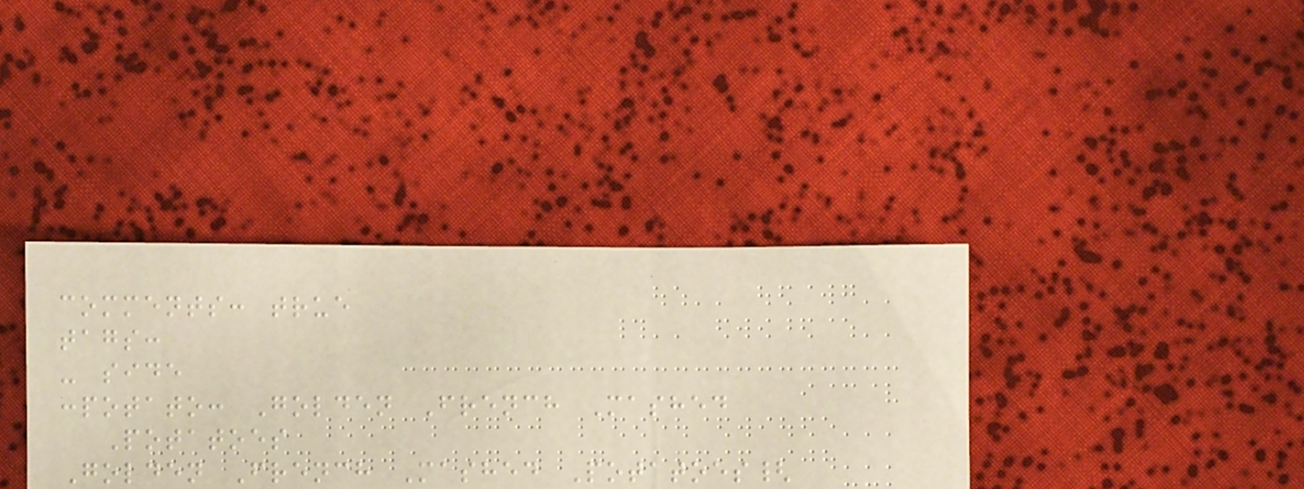comments: true
tags:
- side
:potato: Golden French Mashed
Potatoes
Golden French Mashed Potatoes{
